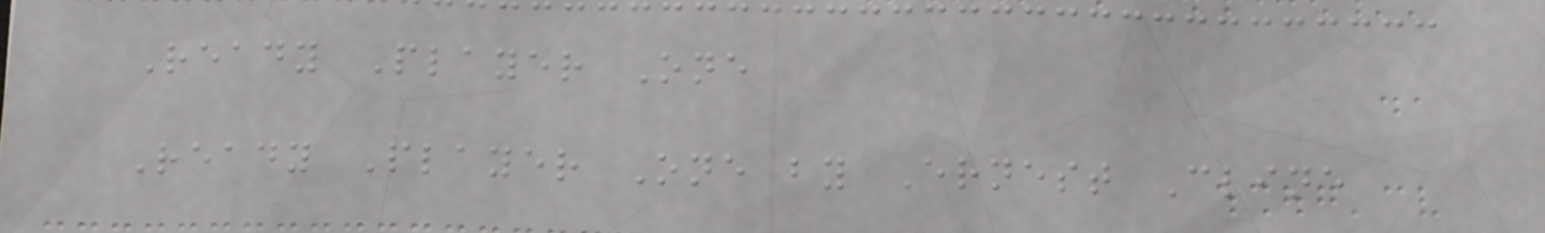Ready Player One
Ready Player One by Ernest Cline
